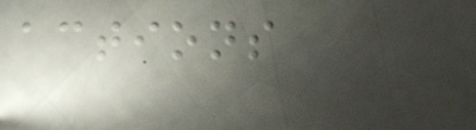actions
